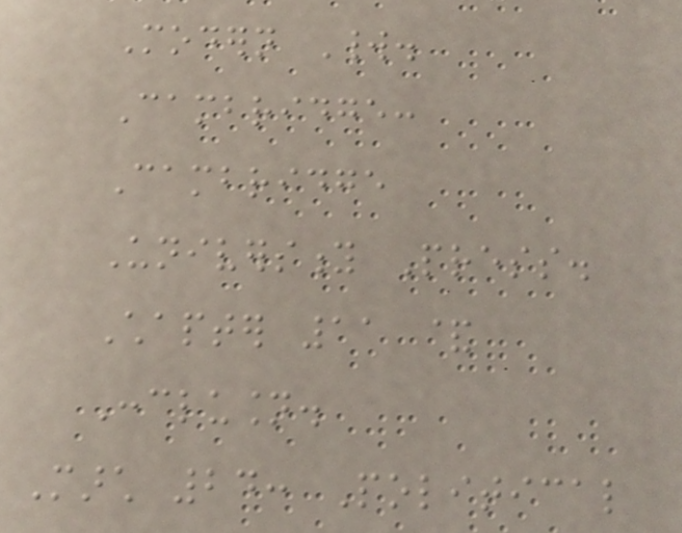Modern World.
Cambridge:
Cambridge
University Press.
Chapter 11 &
Conclusion.
March 24: Political
